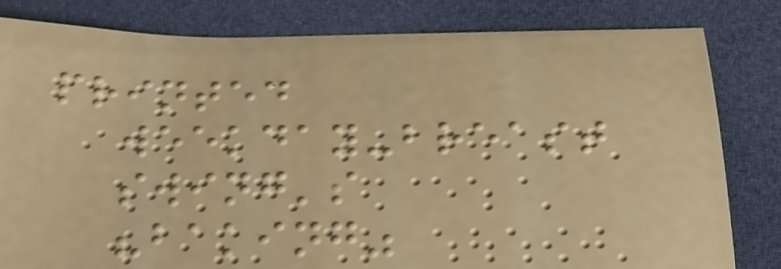printed
weekday-breast
swing's
"baking"
